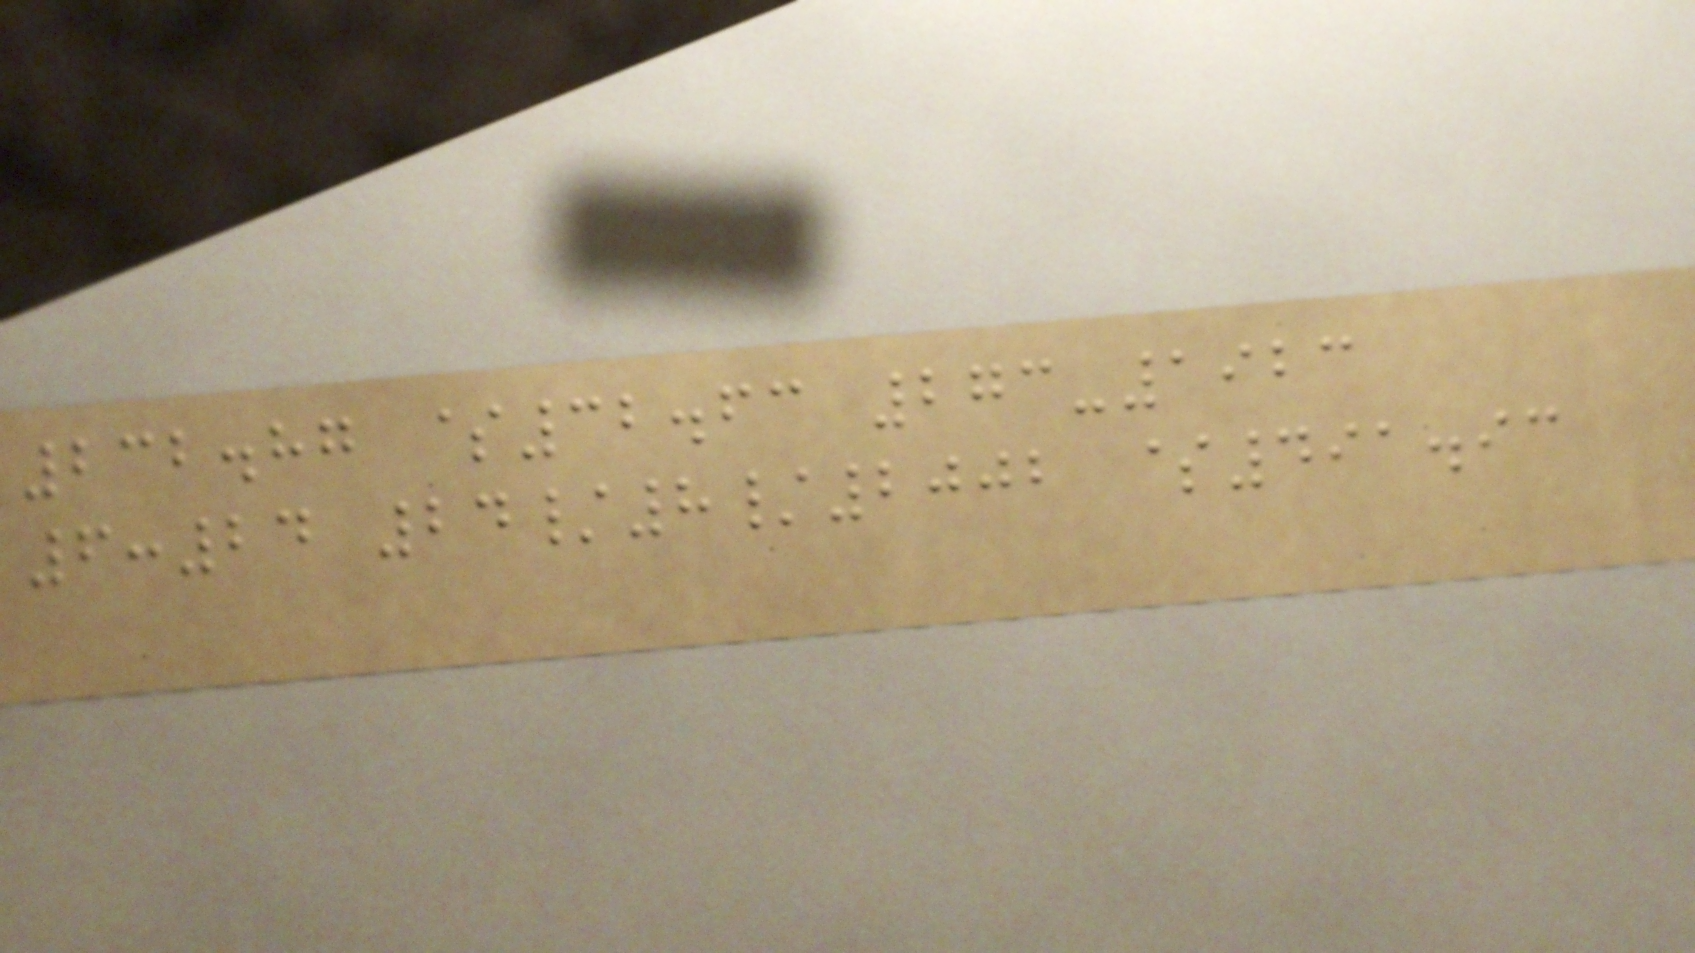232.87 $32.63 273-1923
6:24 24/8/2002 $491.93
